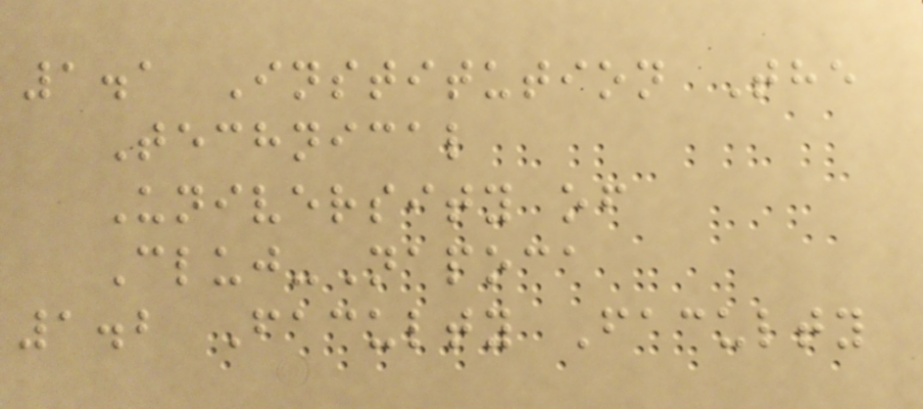1.1 Institution The
Technical
University of
Cluj-Napoca
1.2 Faculty Faculty
